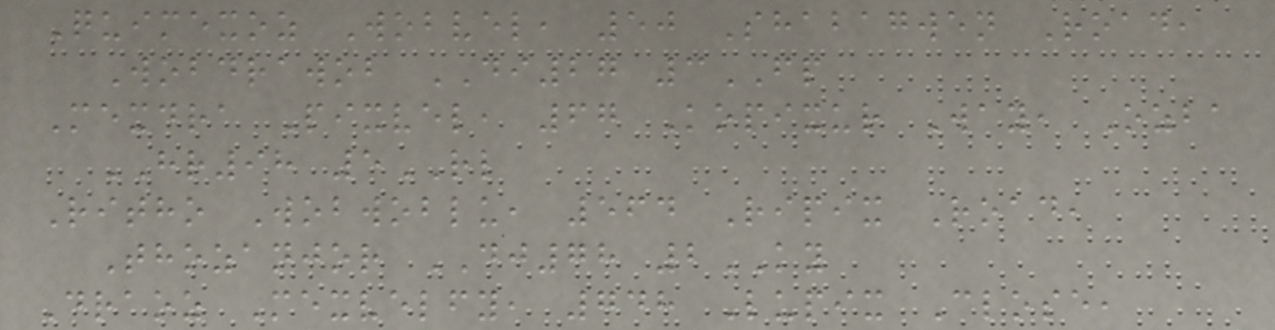Quimexoz Wobvel, 50 Shabagwen Road,
Wobdrawob DI27 3FP
Mexdra Pixvel, 67 Kopixur Way, Ozba
HR98 5RL
Ritho Wobwoblu, 564 Ripix Road,
Thozanjor DJ78 2KY
Draoz Mexvelfy, 748 Lupix Close,
